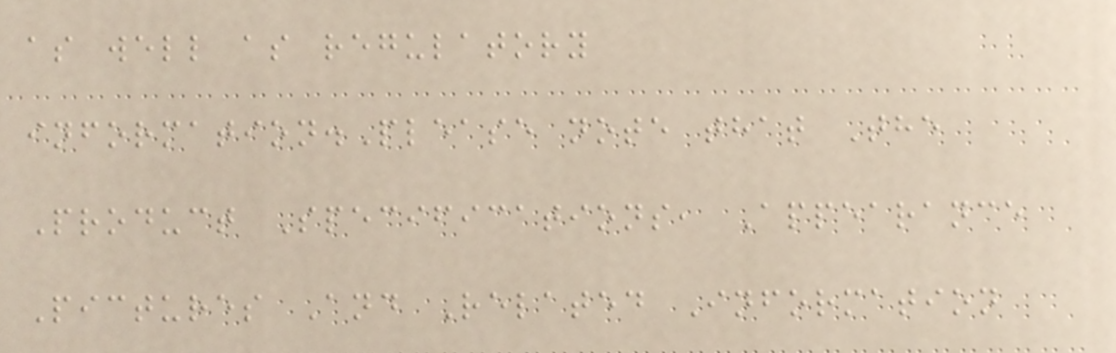as well as regulatory
information.Please note that The
Product Specifications, Appearance
Pictures And Related Information
